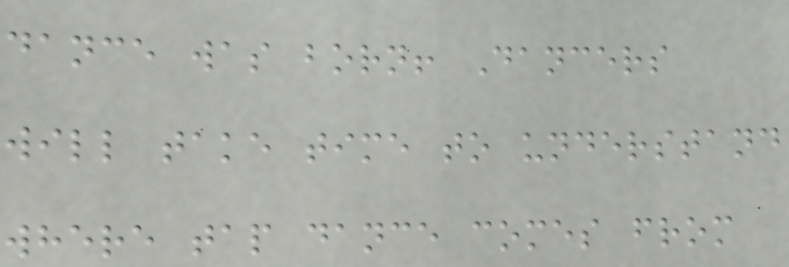dance was born! Dancers
will take time to understand
where tap dance comes from
